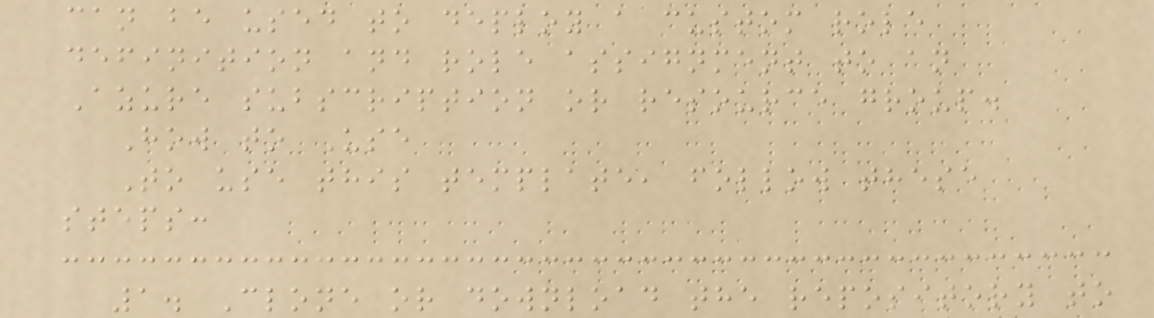can be used to deploy a custom role
definition and role assignment to an
Azure subscription or resource group.
How to Use
To use this template, follow these
steps:
1. Clone or download the repository to
